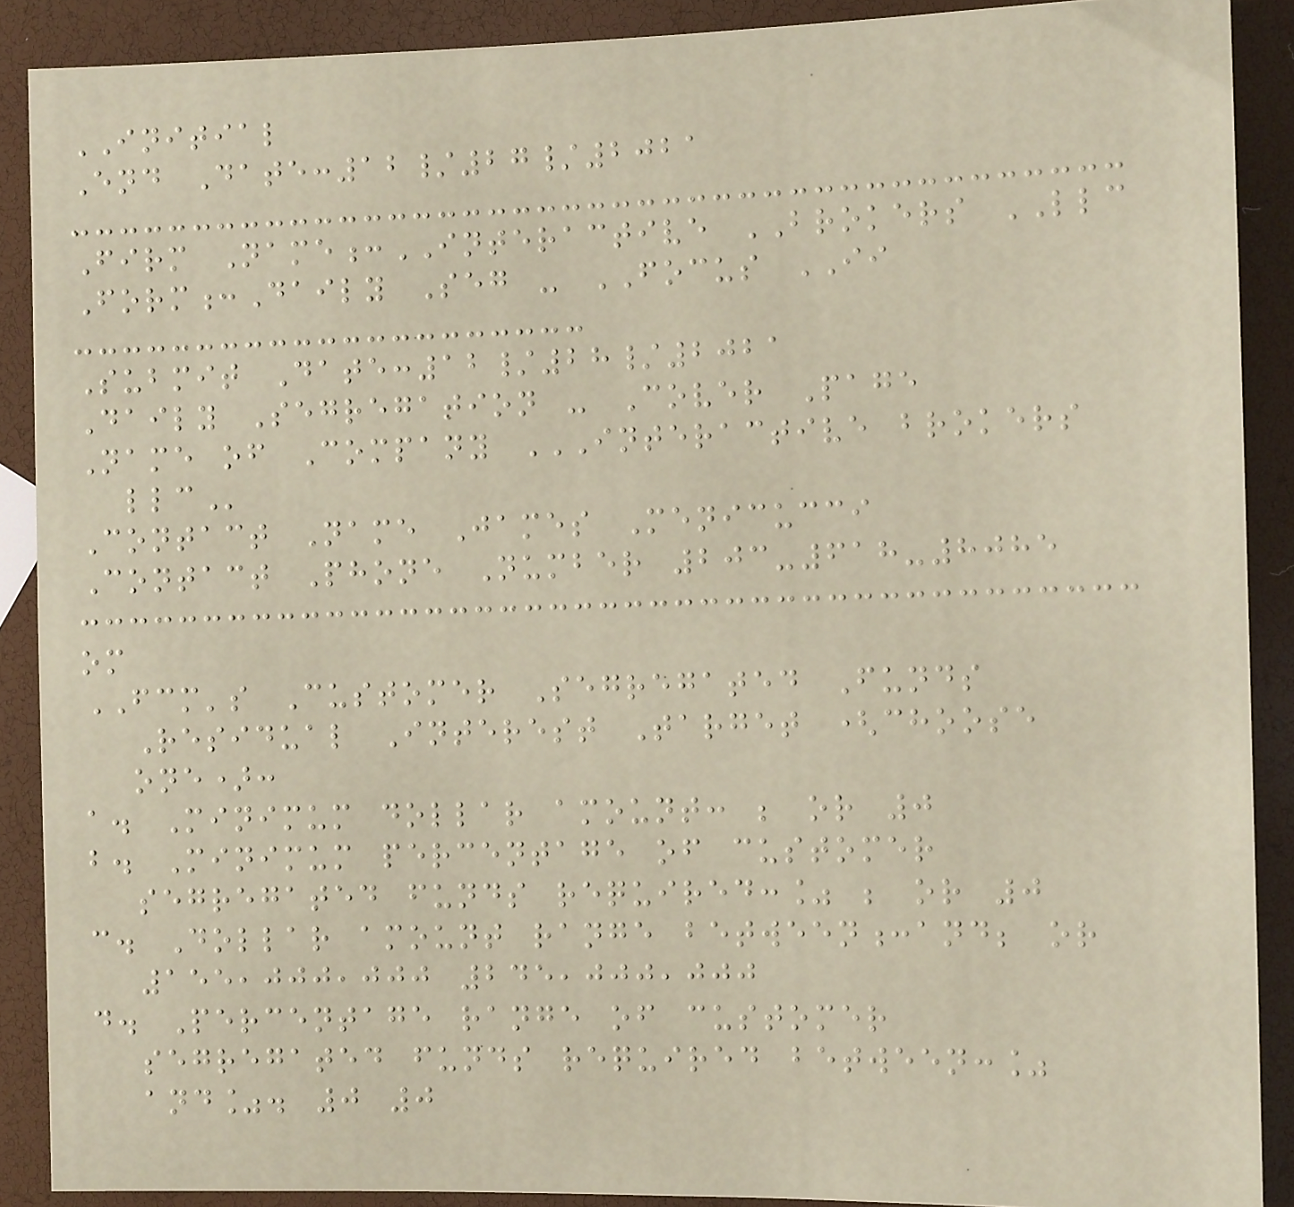INITIAL
End Date:12/27/2021
Firm Name:INTERACTIVE BROKERS LLC
Form:Daily Seg - FOCUS II
Submit Date:12/28/2021
Daily Segregation - Cover Page
Name of Company INTERACTIVE BROKERS
LLC
Contact Name James Menicucci
Contact Phone Number 203-618-8085
om
FCM's Customer Segregated Funds
Residual Interest Target (choose
one):
a. Minimum dollar amount: ; or 0
b. Minimum percentage of customer
segregated funds required:% ; or 0
c. Dollar amount range between:and; or
155,000,000 245,000,000
d. Percentage range of customer
segregated funds required between:%
and%. 0 0
